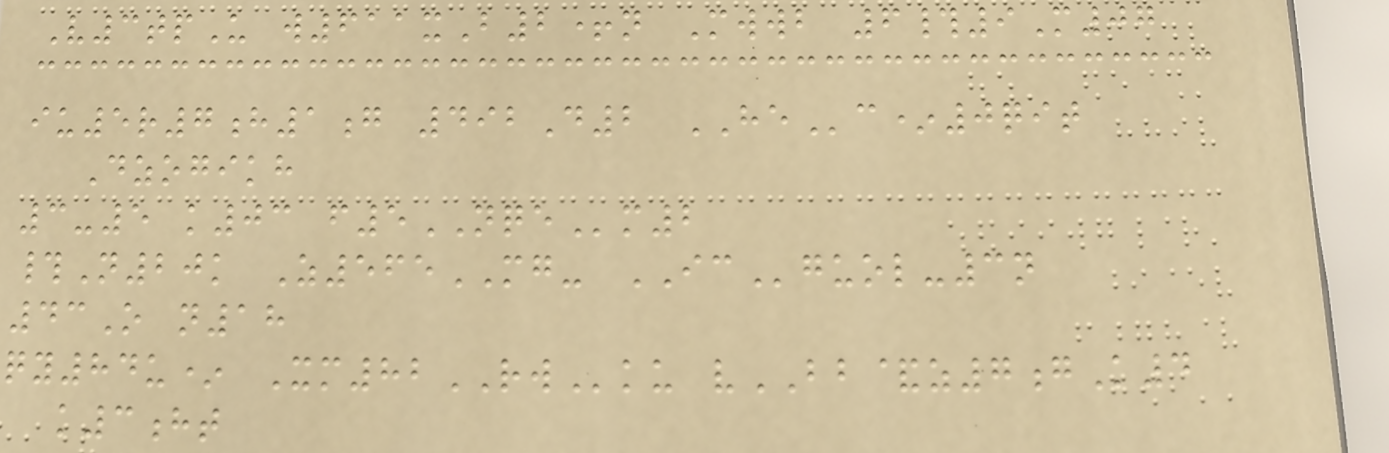V3tpU w611xB2+n Mwwb 6#9M07
iu5r7h1g 492D2 HEc*0qit
Dzogikh
3-5 k03 f5NQEm2
#N20k Z565MG- ICguol-3n
43O n18
qy84u* Xm82RWku vBB&z7gK4
k3ht
